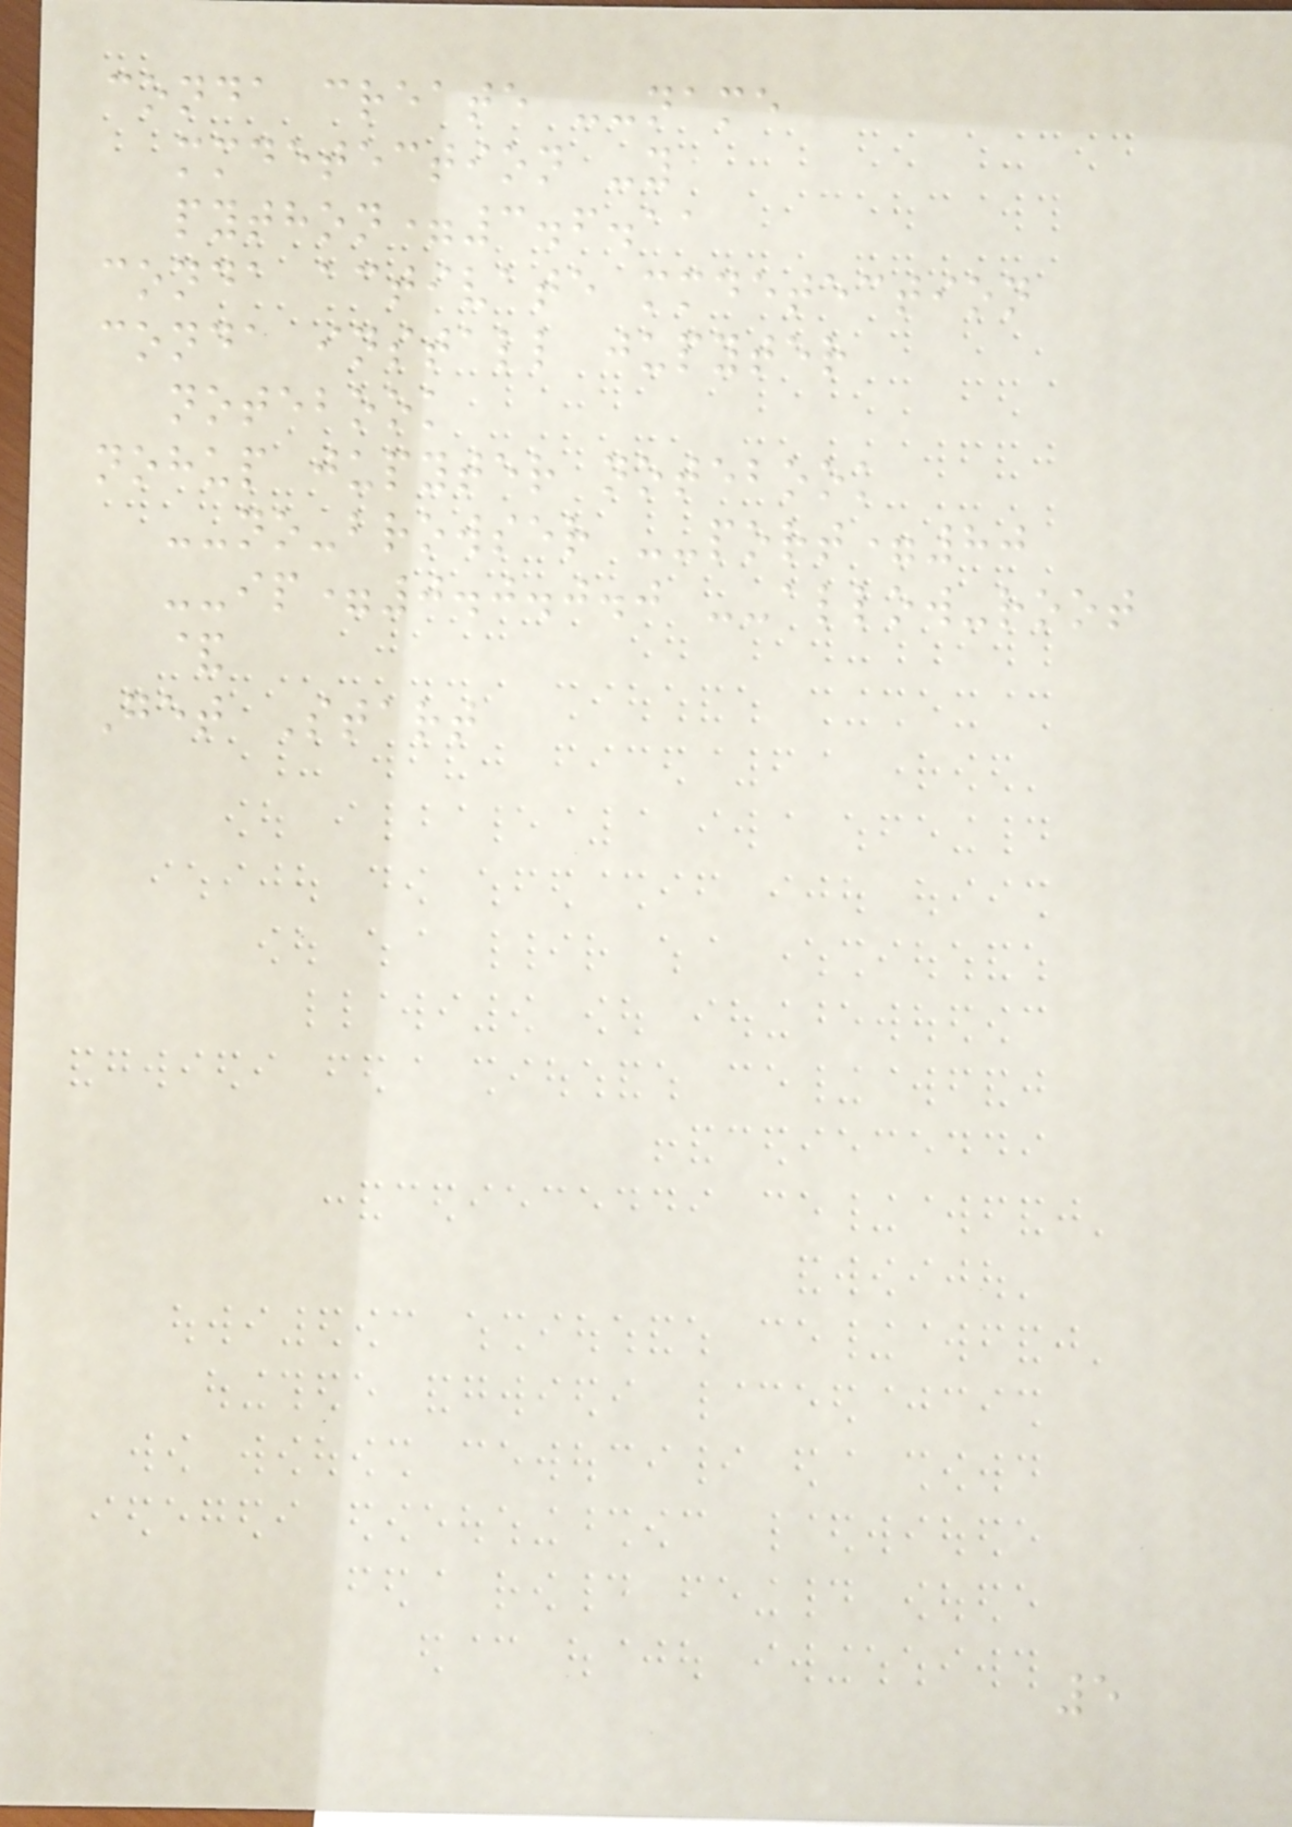conda create --name
mmdetection -y
python=3.6.11
conda activate mmdetection
conda install jupyter
notebook
nohup jupyter notebook
--no-browser --port=80
--ip=0.0.0.0 --allow-root
&
Get Start
5
